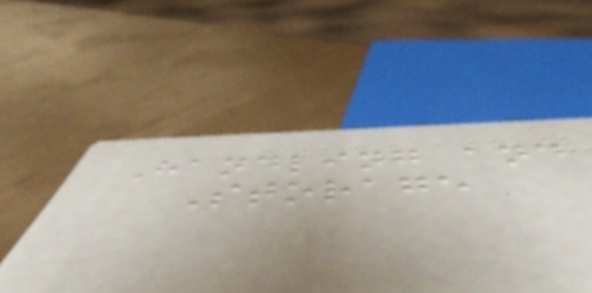Handling and
Storage
